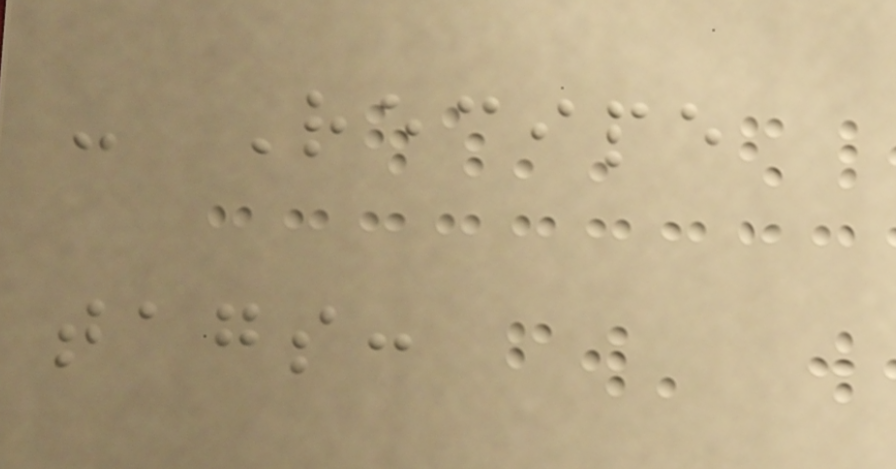- Recipe
tags:
